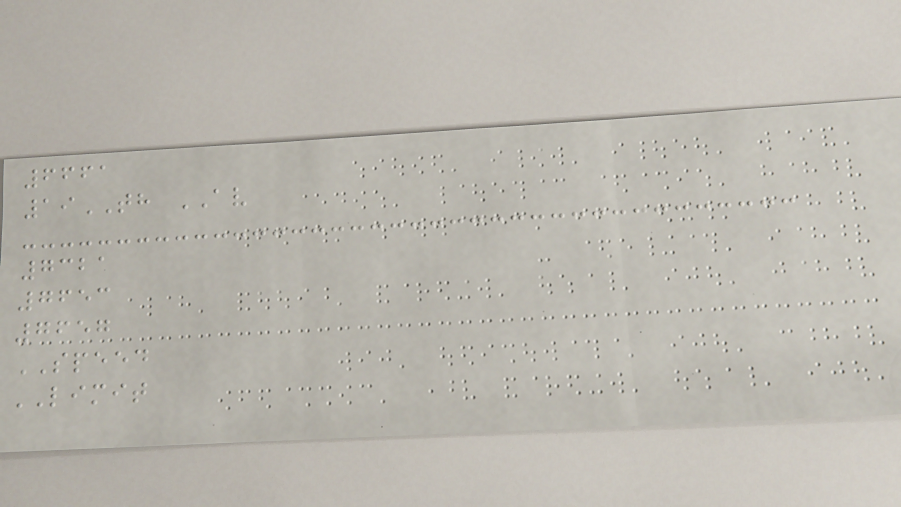6661
19TH AV
7321
7653
7657
SPEED
LIMIT
